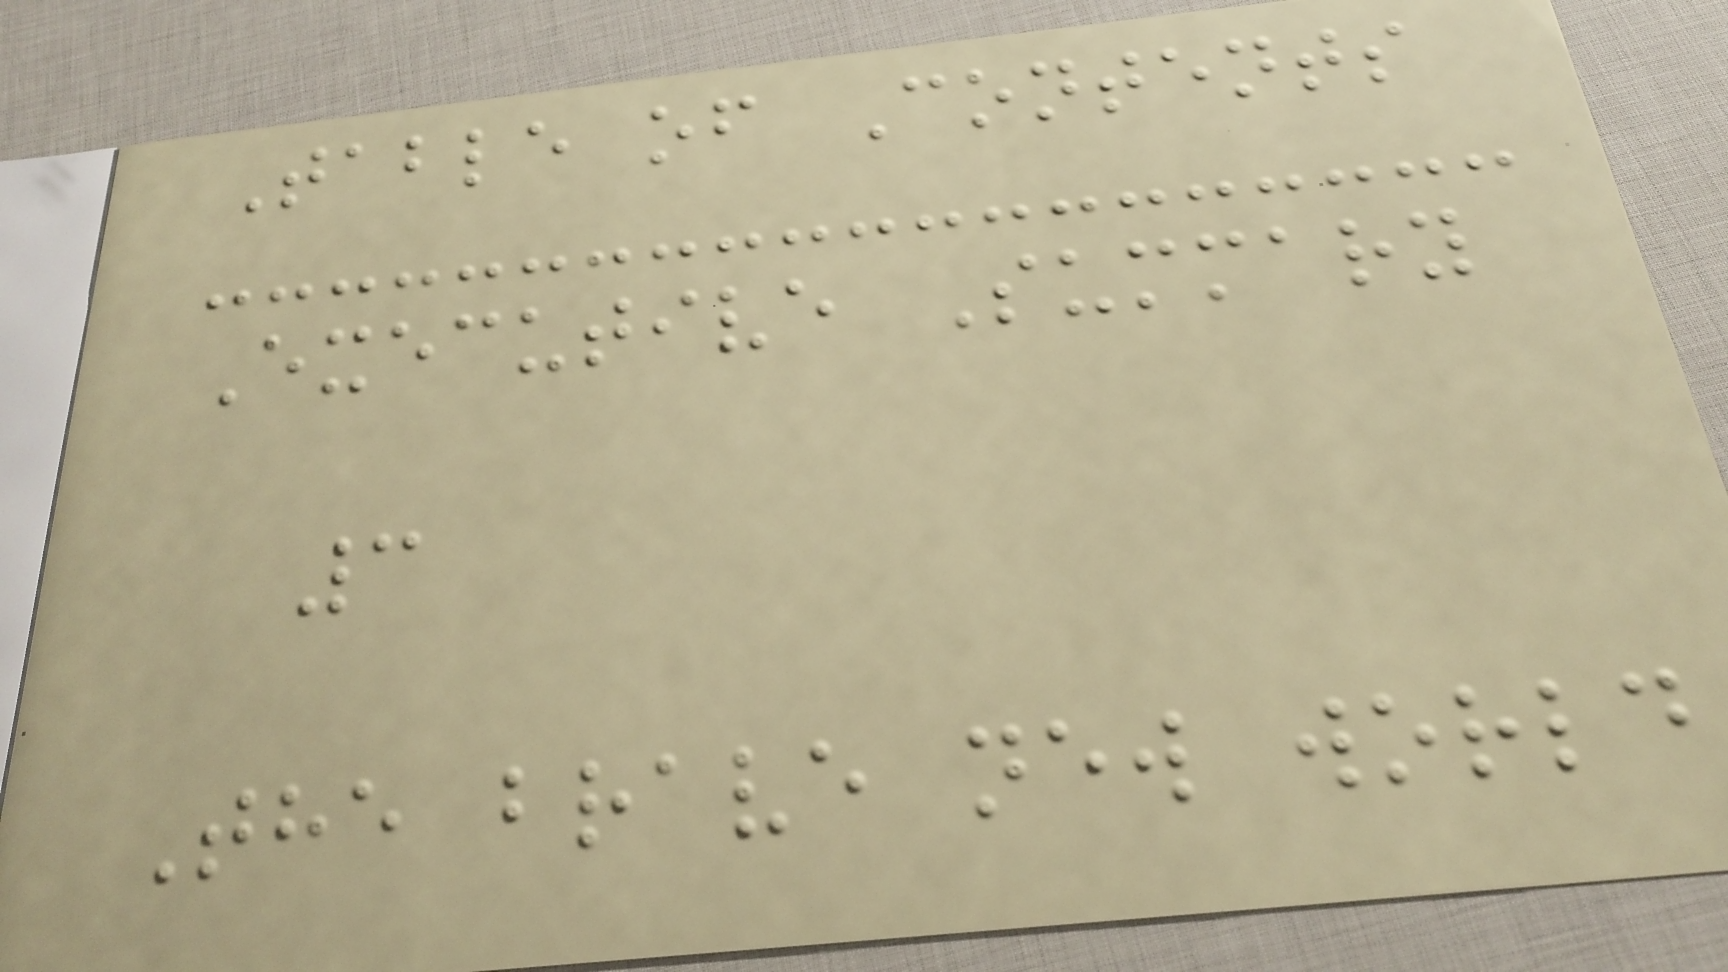Table of Contents
Executive Summary
3
The brave new world
